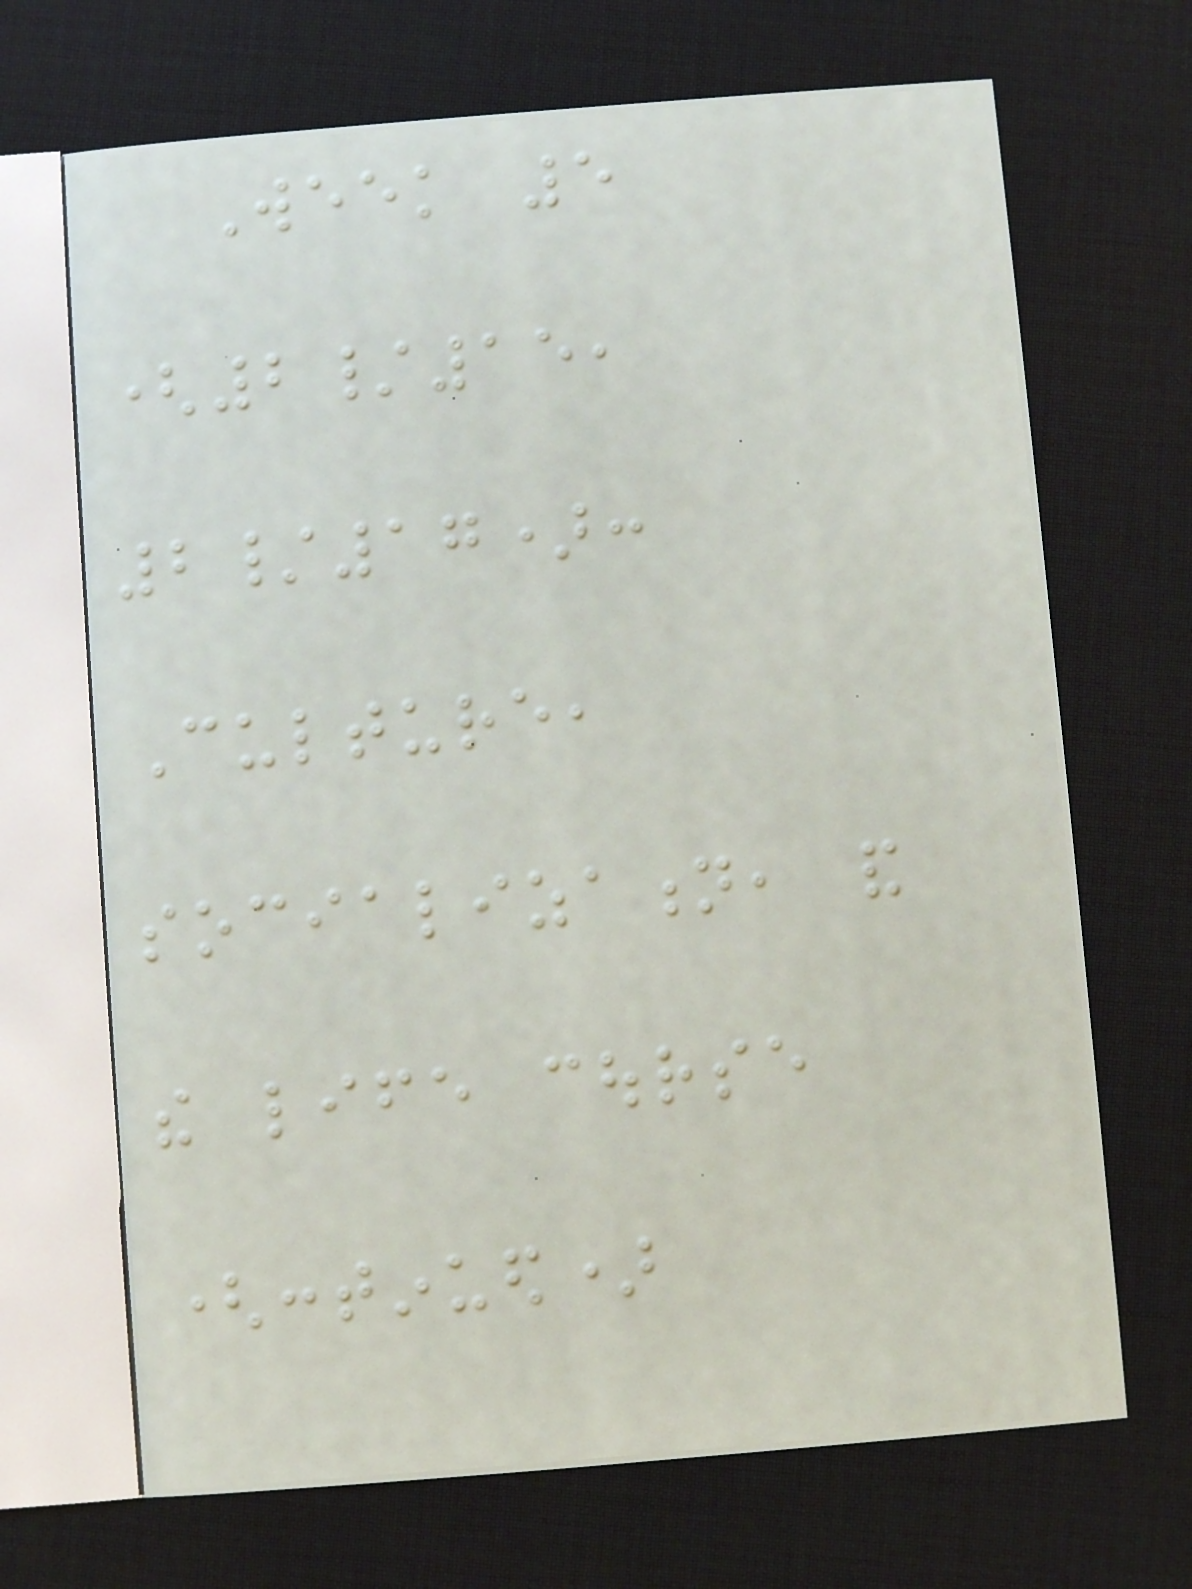Week 5
(2/15,
2/17):
Culture,
socialization, and
the life course
(continued)
